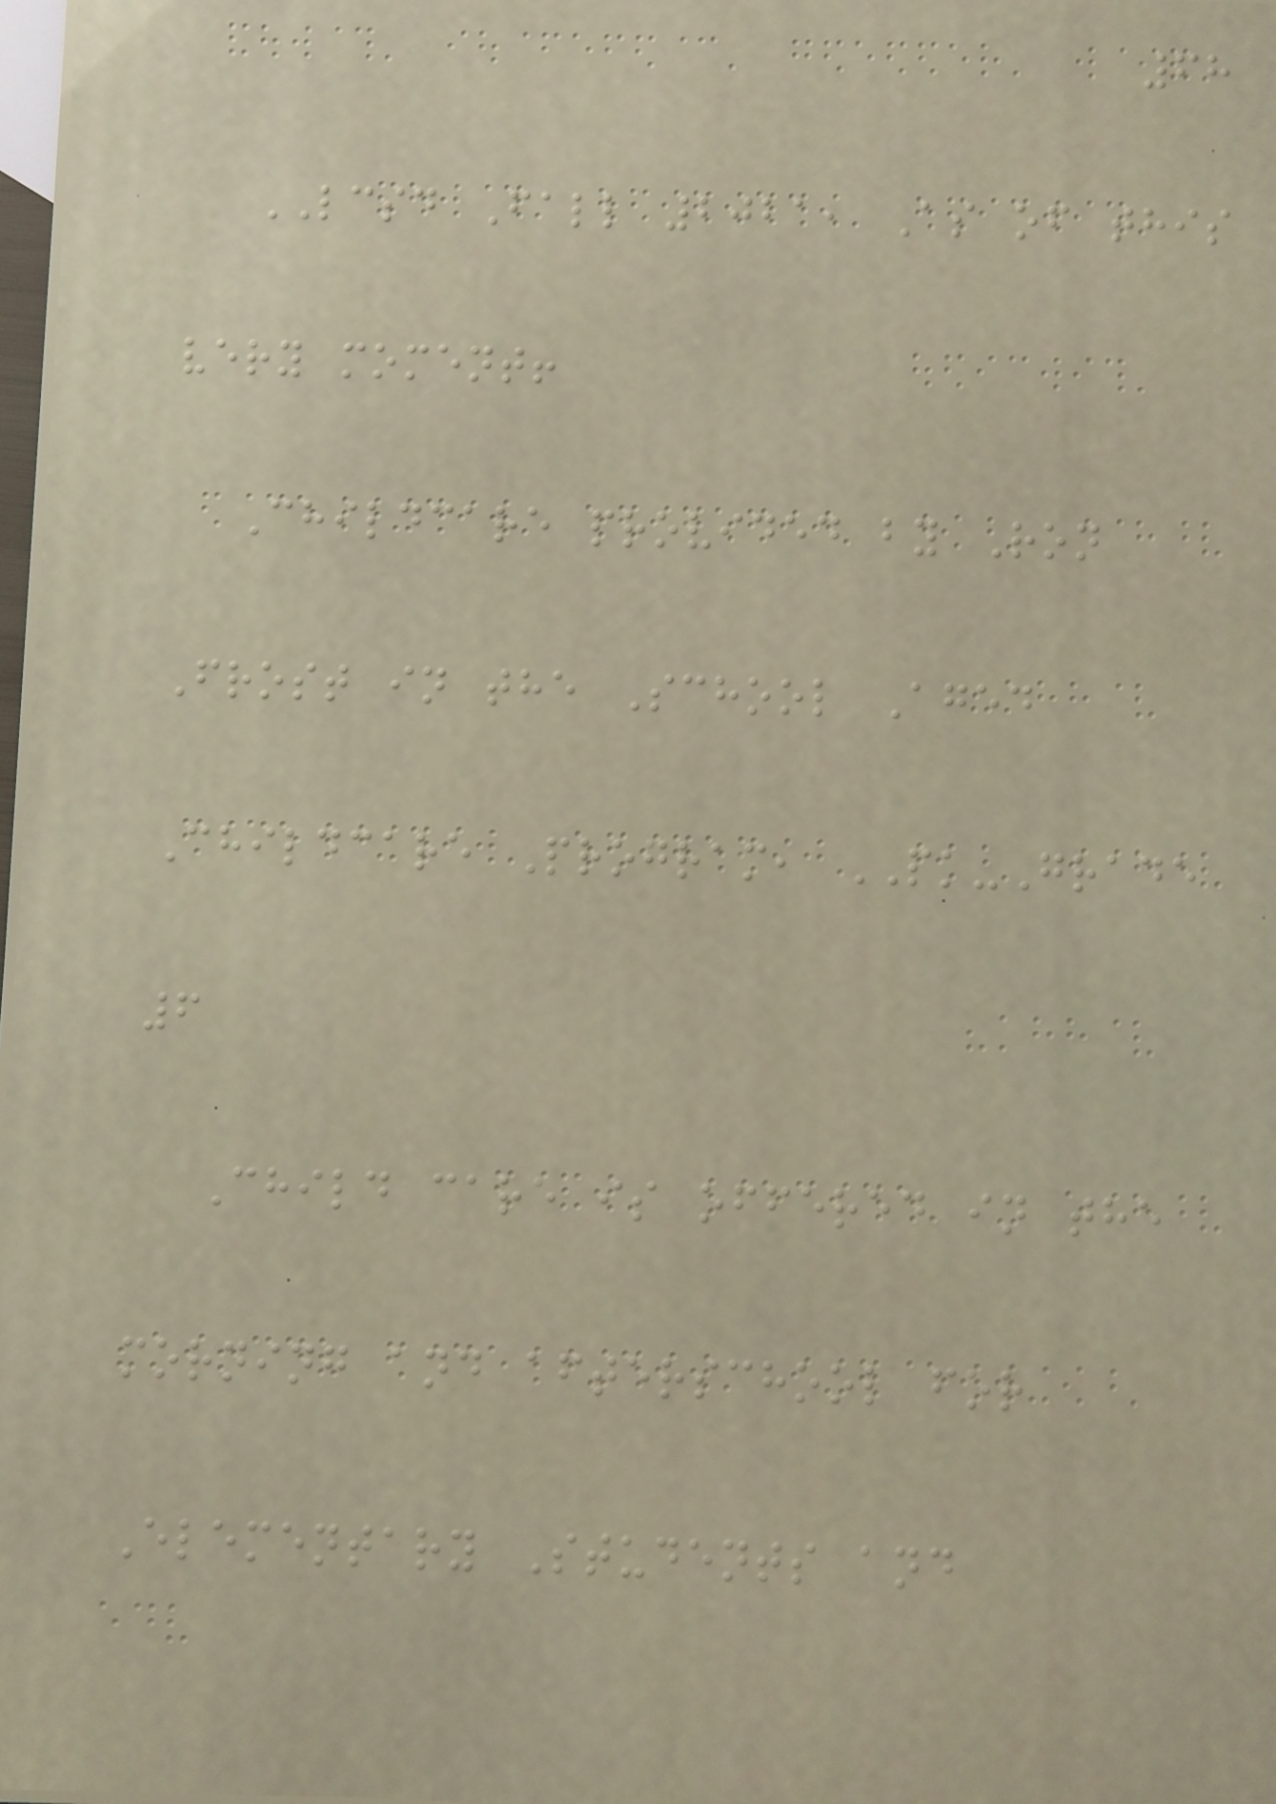68
LCSD Fall 2021, As of this
very moment!
Childcare provided by Ron
Frost in the School Aged
Childcare Program, PK-Grade
6
Child care is offered in the
morning and afterschool for
Elementary Students and
